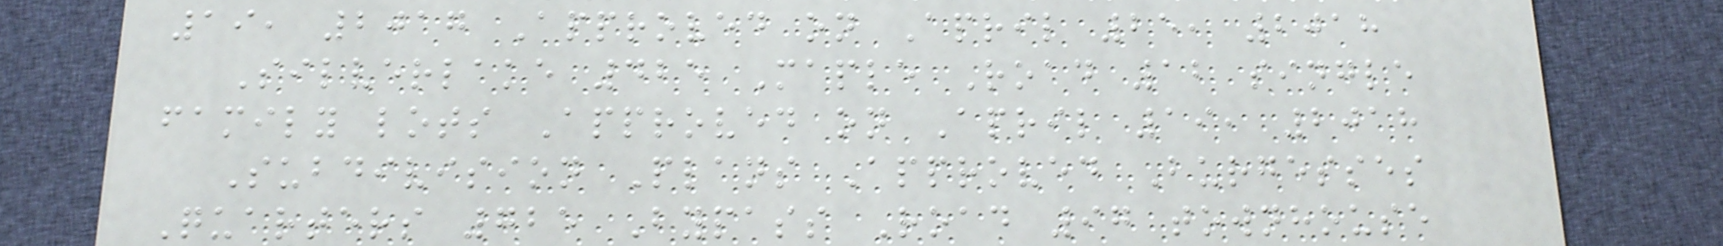19, 2017 Approved on April 25, 2018
Silverlake 425 Maple Road 12 single
family lots Approved on April 19, 2018
Subdivision Plans Approved Burgesses
Quarters 725 Bypass Road 97 townhouse
